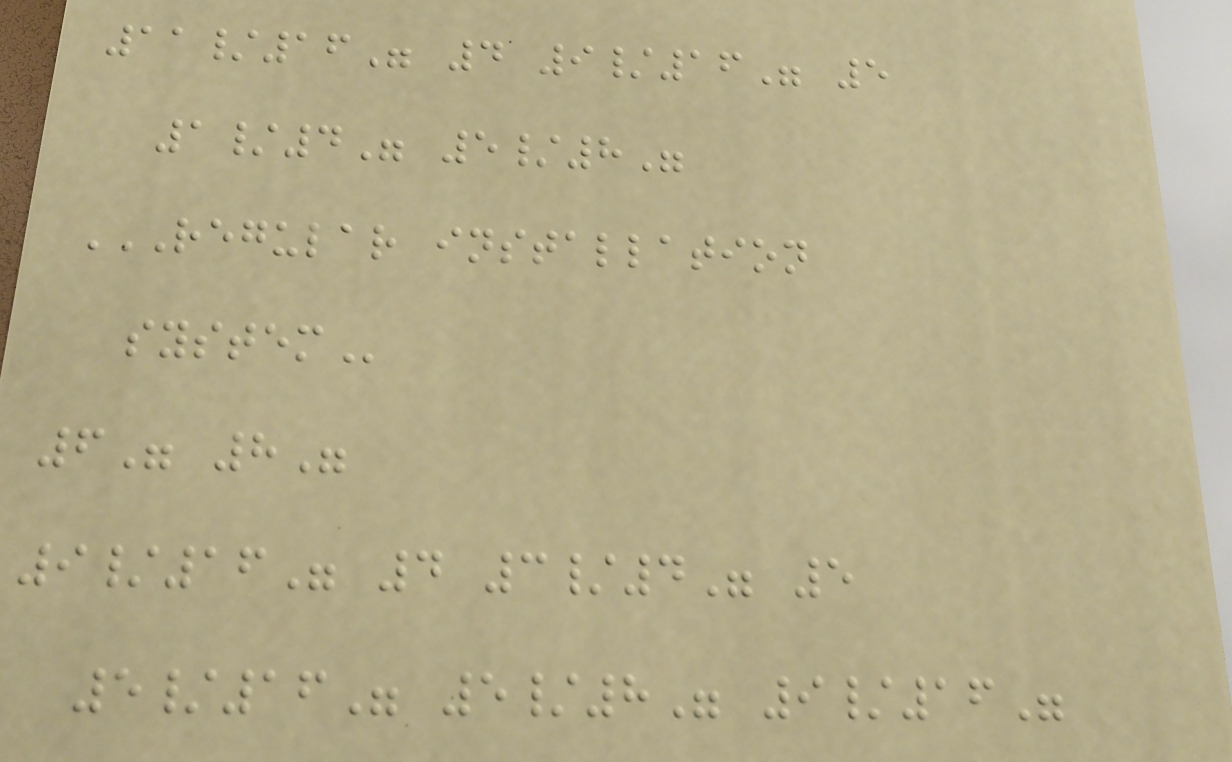11/16" 4 9/16" 5
1/4" 5/8"
REGULAR INSTALLATION
SYSTEM
6" 8"
9/16" 4 3/4" 5
5/16" 5/8" 9/16"
